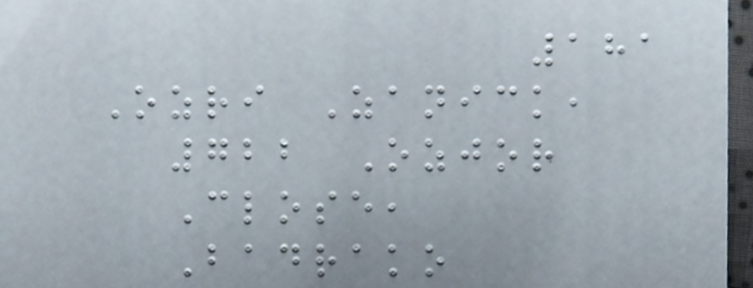181
Ozri Zanick,
722 Ozjor
Close,
Badrako
